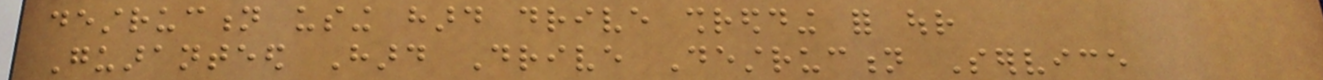destruction using hard drive shredding for our
Guaranteed Hard Drive Destruction Service
